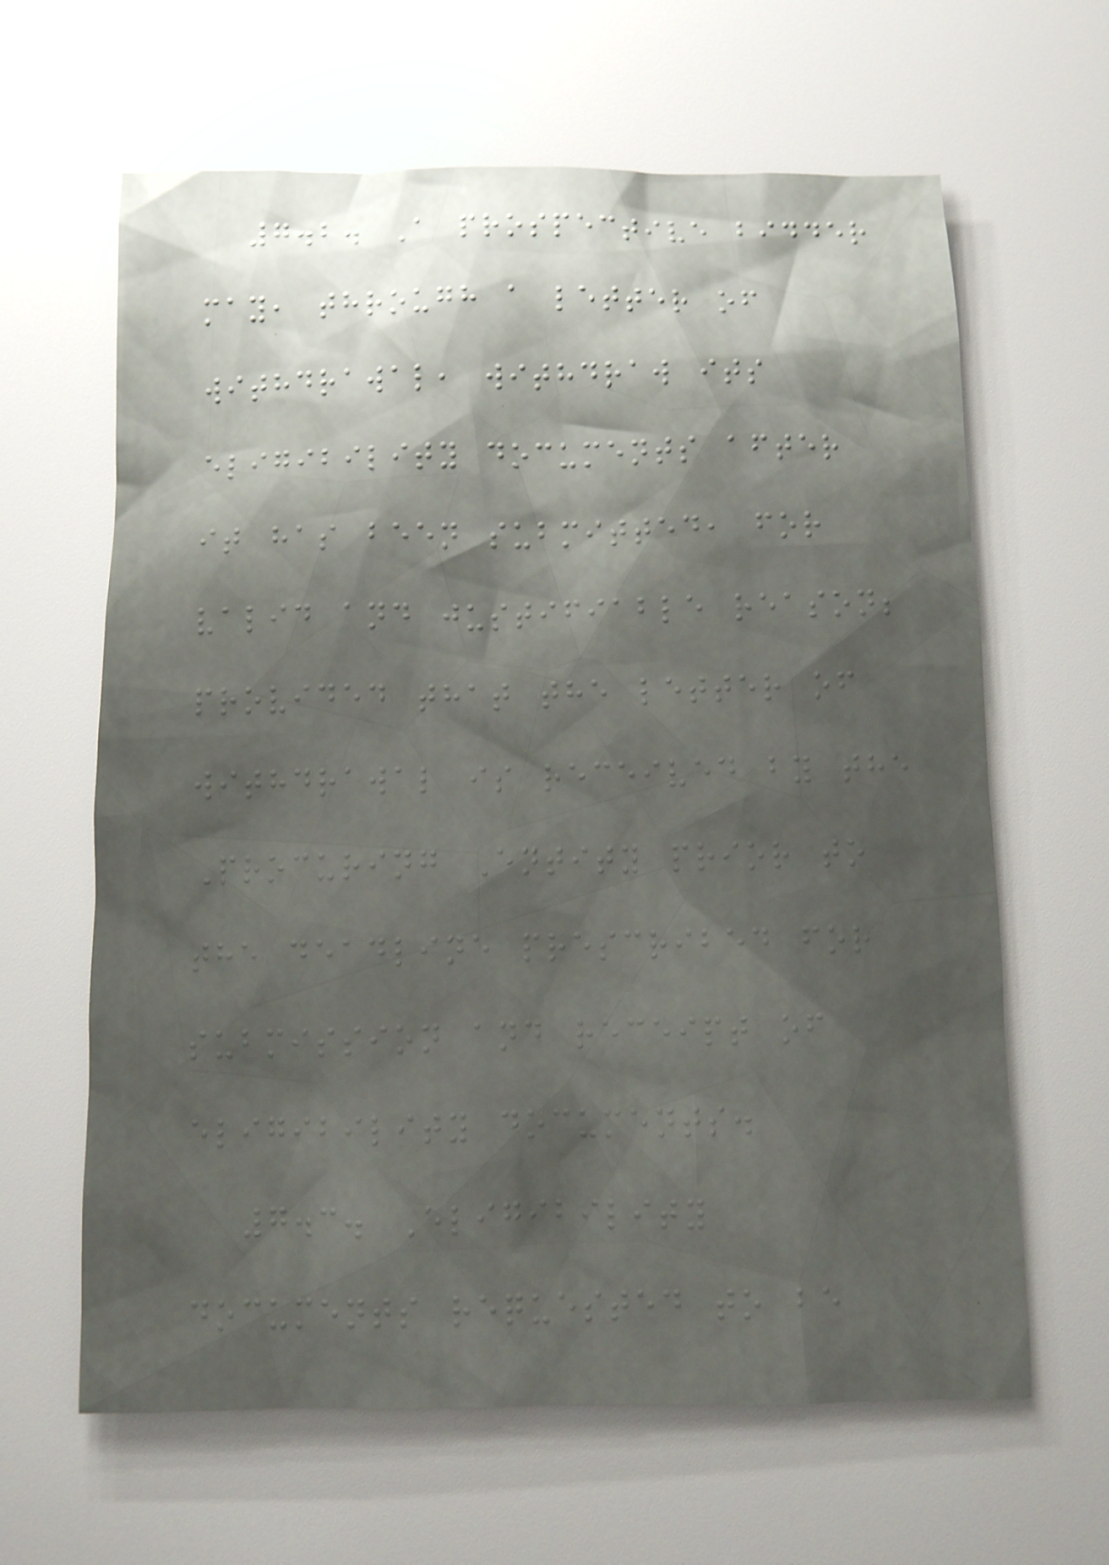7.2. A prospective bidder
may, through a letter of
withdrawal, withdraw its
eligibility documents after
it has been submitted, for
valid and justifiable reason;
provided that the letter of
withdrawal is received by the
Procuring Entity prior to
the deadline prescribed for
submission and receipt of
eligibility documents.
7.3. Eligibility
documents requested to be
